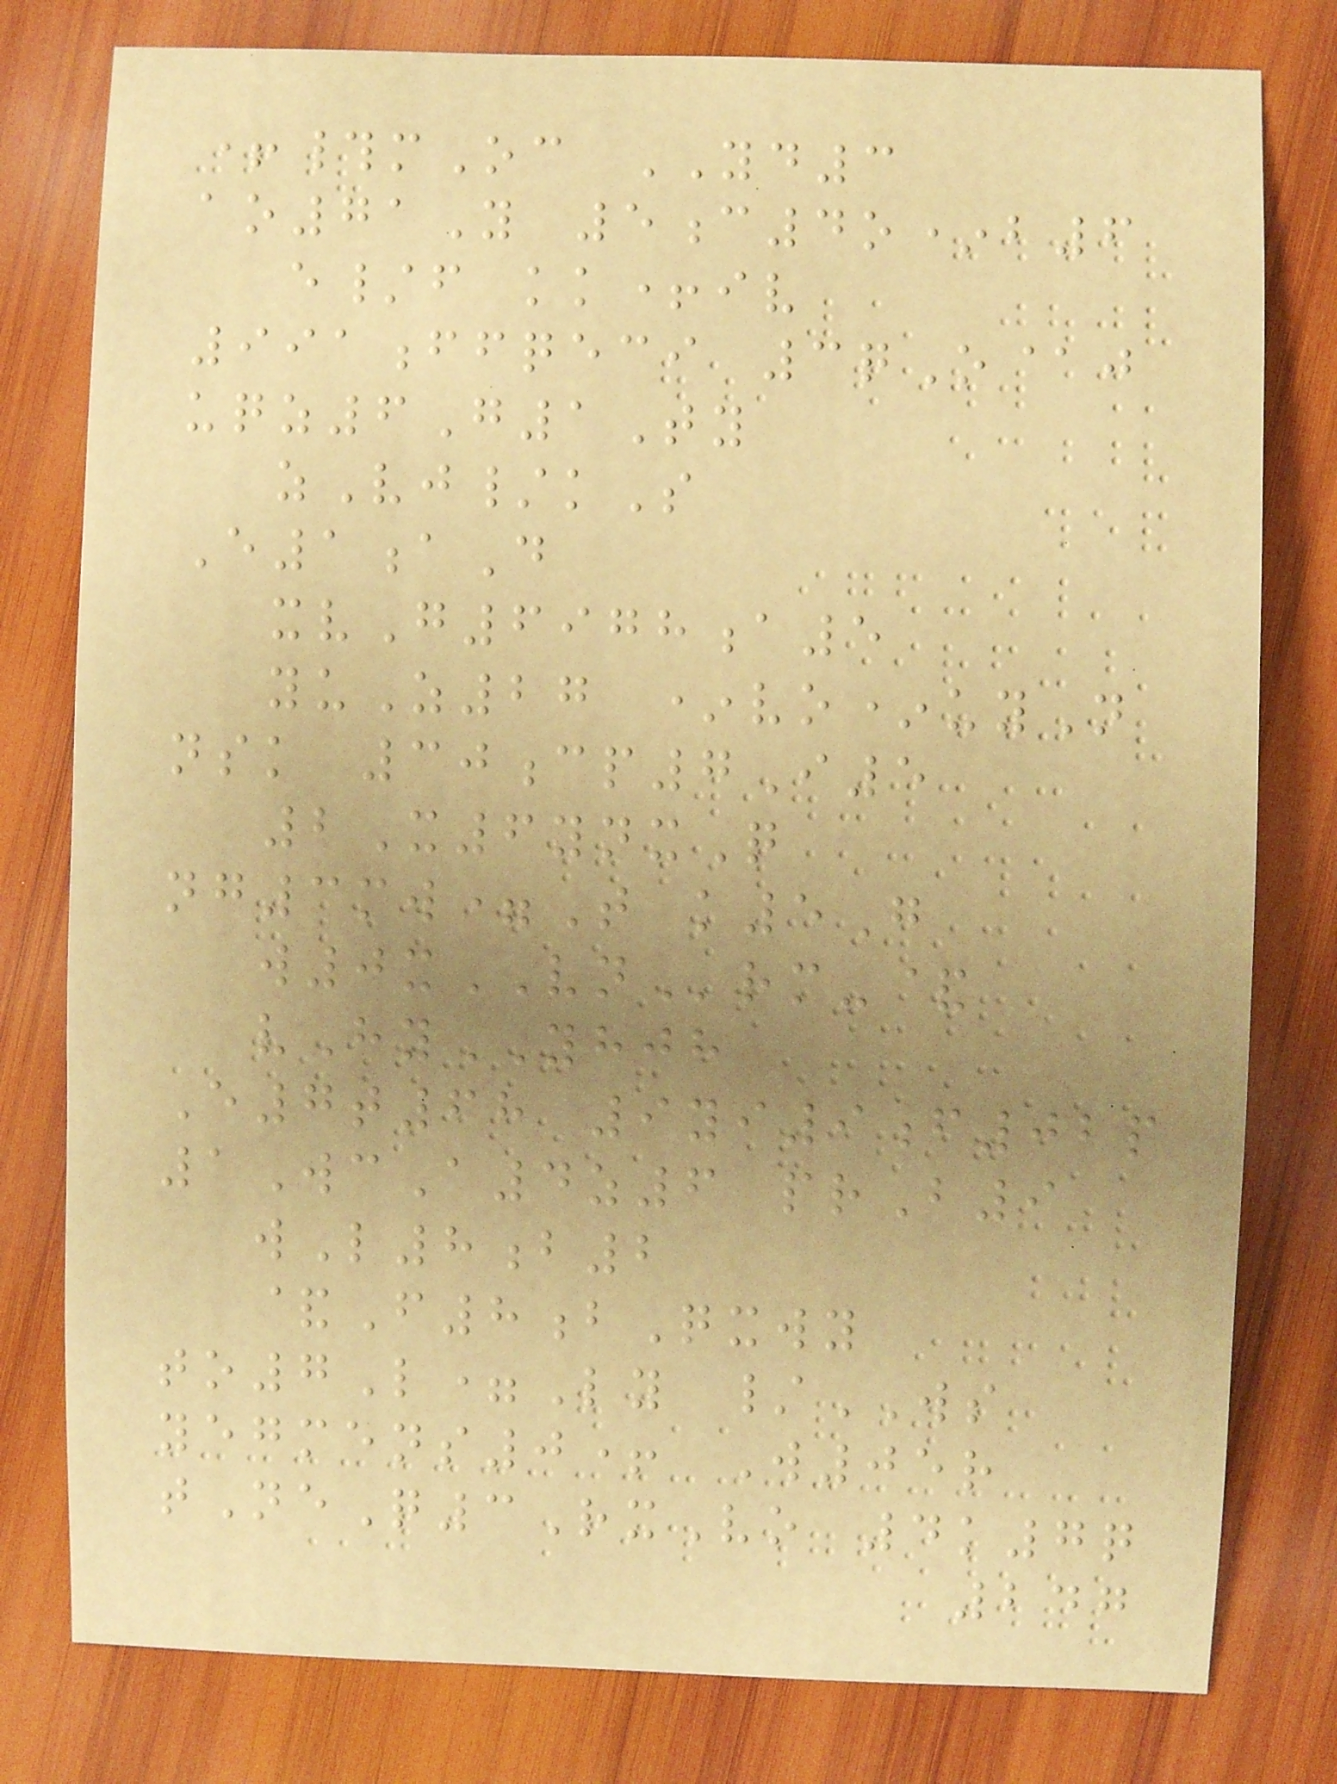+#mOc YD3
ao71Y 5c4o*b6
e/f kk+iv
991ffqeci 3qO@j
uqz6G1Ty
zVj/kS
E1aD
xvG6978a5
yuZ27 *vo*uyN
nsk 30cp7I5
2X6ynxQ
ng3mw=T k5G
w0xVNrm-&
vHyYHJH
E7t68 9yi9f02p
1WcA4z6 prB9
wL8b2
&F8bQxwy
to7L=Ly /WS
yegmens0+ W05r
tNeQ3RxVo 4k7q
247
